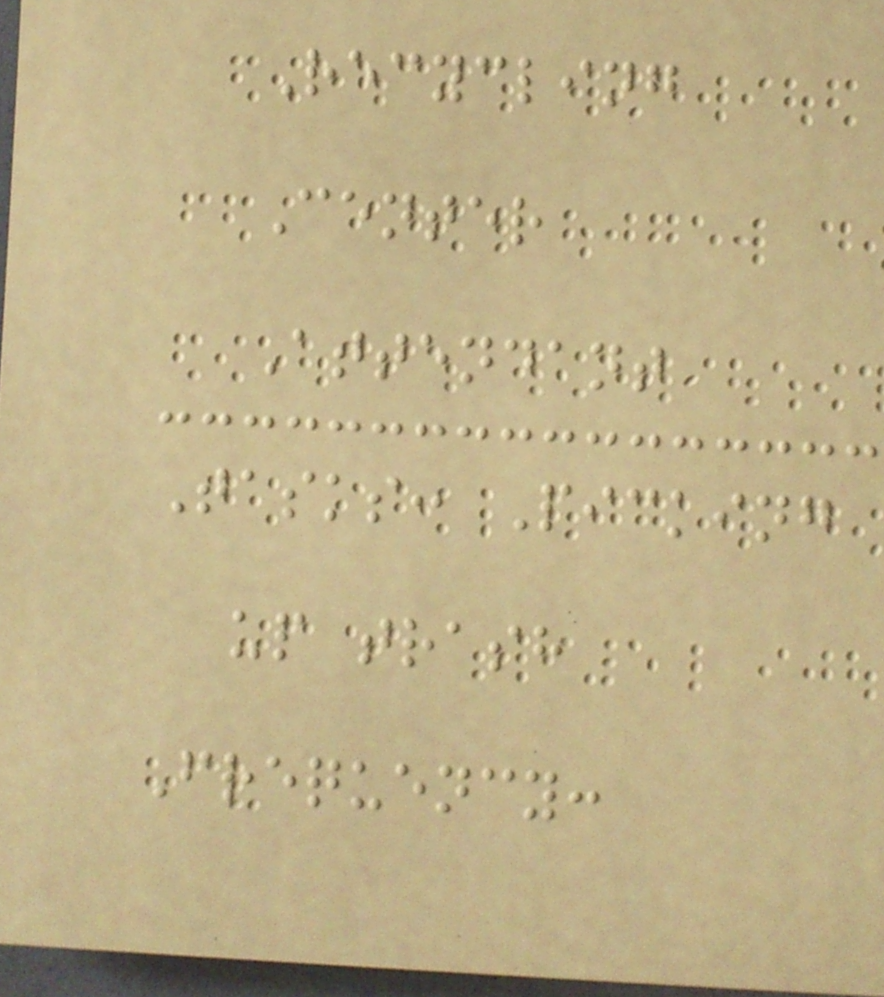Recycling
Center
Attendant
Tasks: Picking
up trash
Frequency:
